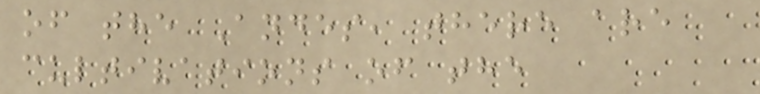of the Andes, there are
cultivations of the
